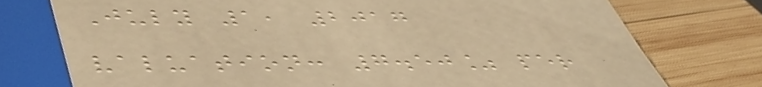July 1, 2017
valuation: 7.50% per
